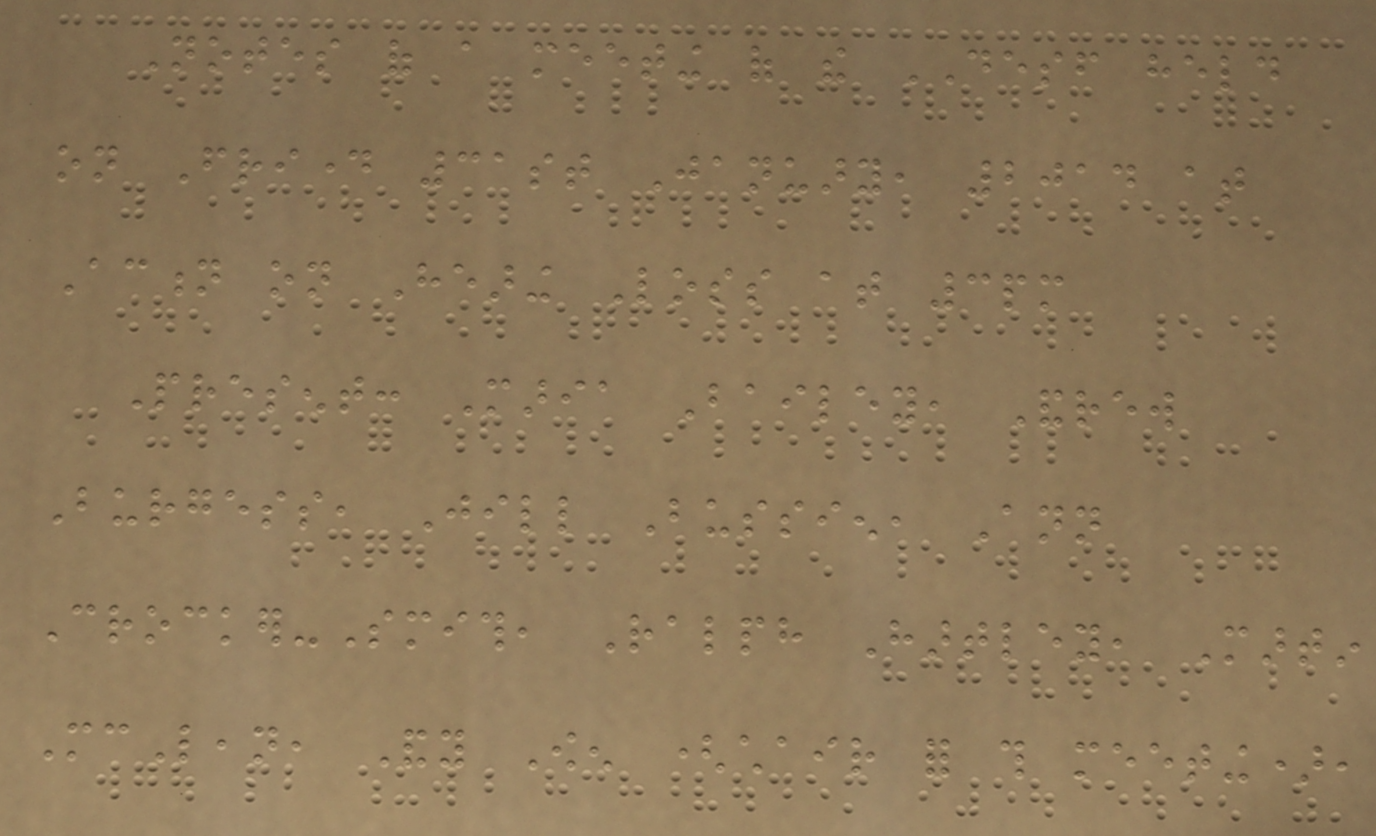Notes of a meeting of the DESF held
on Friday 31st January, 2014 at
Action on Hearing Loss at 3pm
Present: Maria Bailey, Andrew
Burgess, Jill Bussien, Ann
Crocker-Smith, Ralph Hartley, Martin
McLean, Andy Owen (chair for this meeting),
